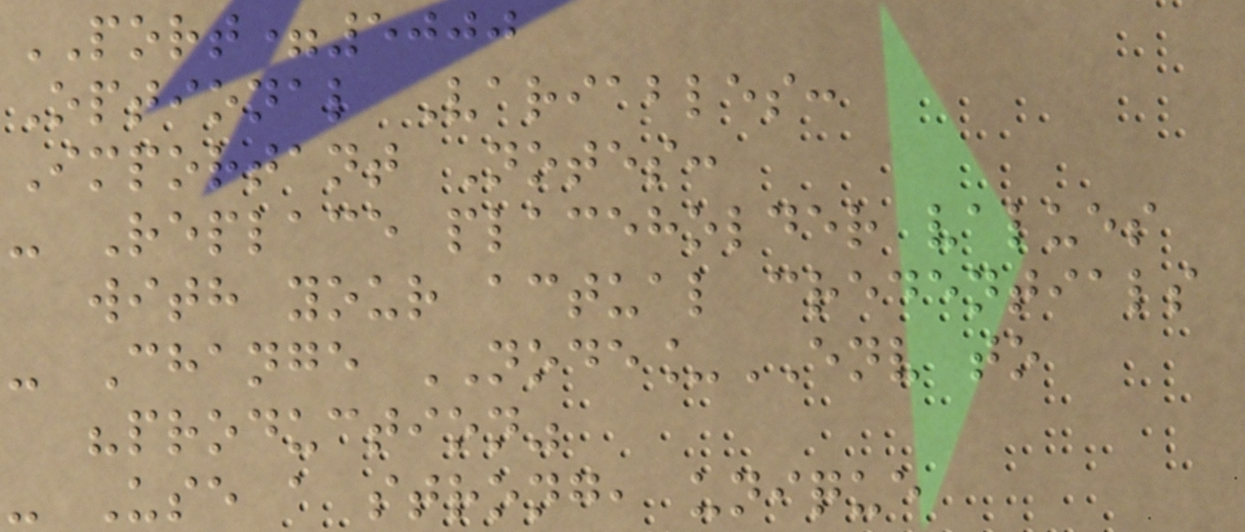PORT=5000
Optional Variables:
Important Notes:
- Replace placeholder values
with your actual credentials
- Change NODE_ENV to
"production"
- Use a strong, unique
